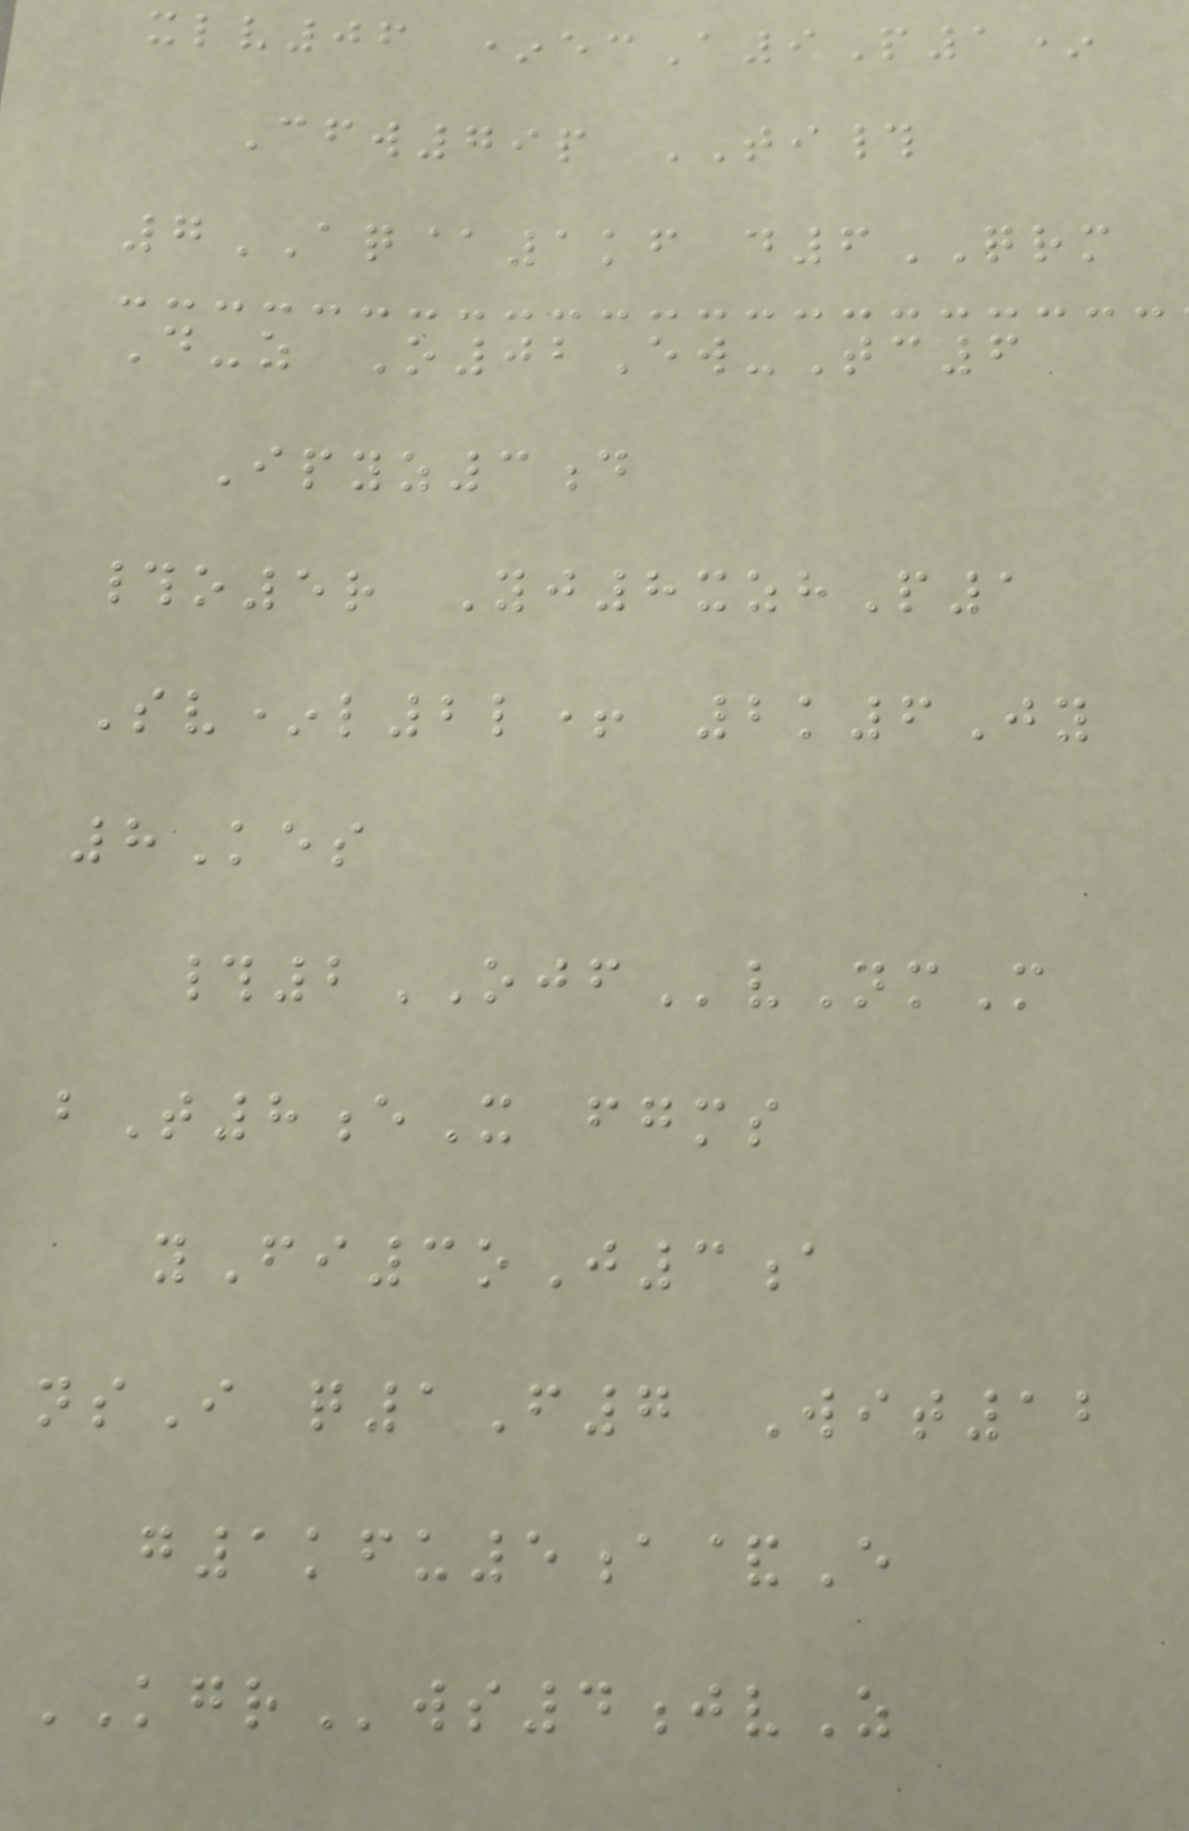xlv06 *ecA9P1*
Cfw79p TI#
7AQ@1kf d6QRM
D-z O02Ew-Tc6
Ipyz3d
#o5r Yj8xzhP1
Sv*l2l+ 2k6Jy
8Kes
#2OJFvNmM
bT8eX fgms
yFi3oJ3a
nsI q1F7 Wit12
g1kfu5a&E
KGRws4jvZ
